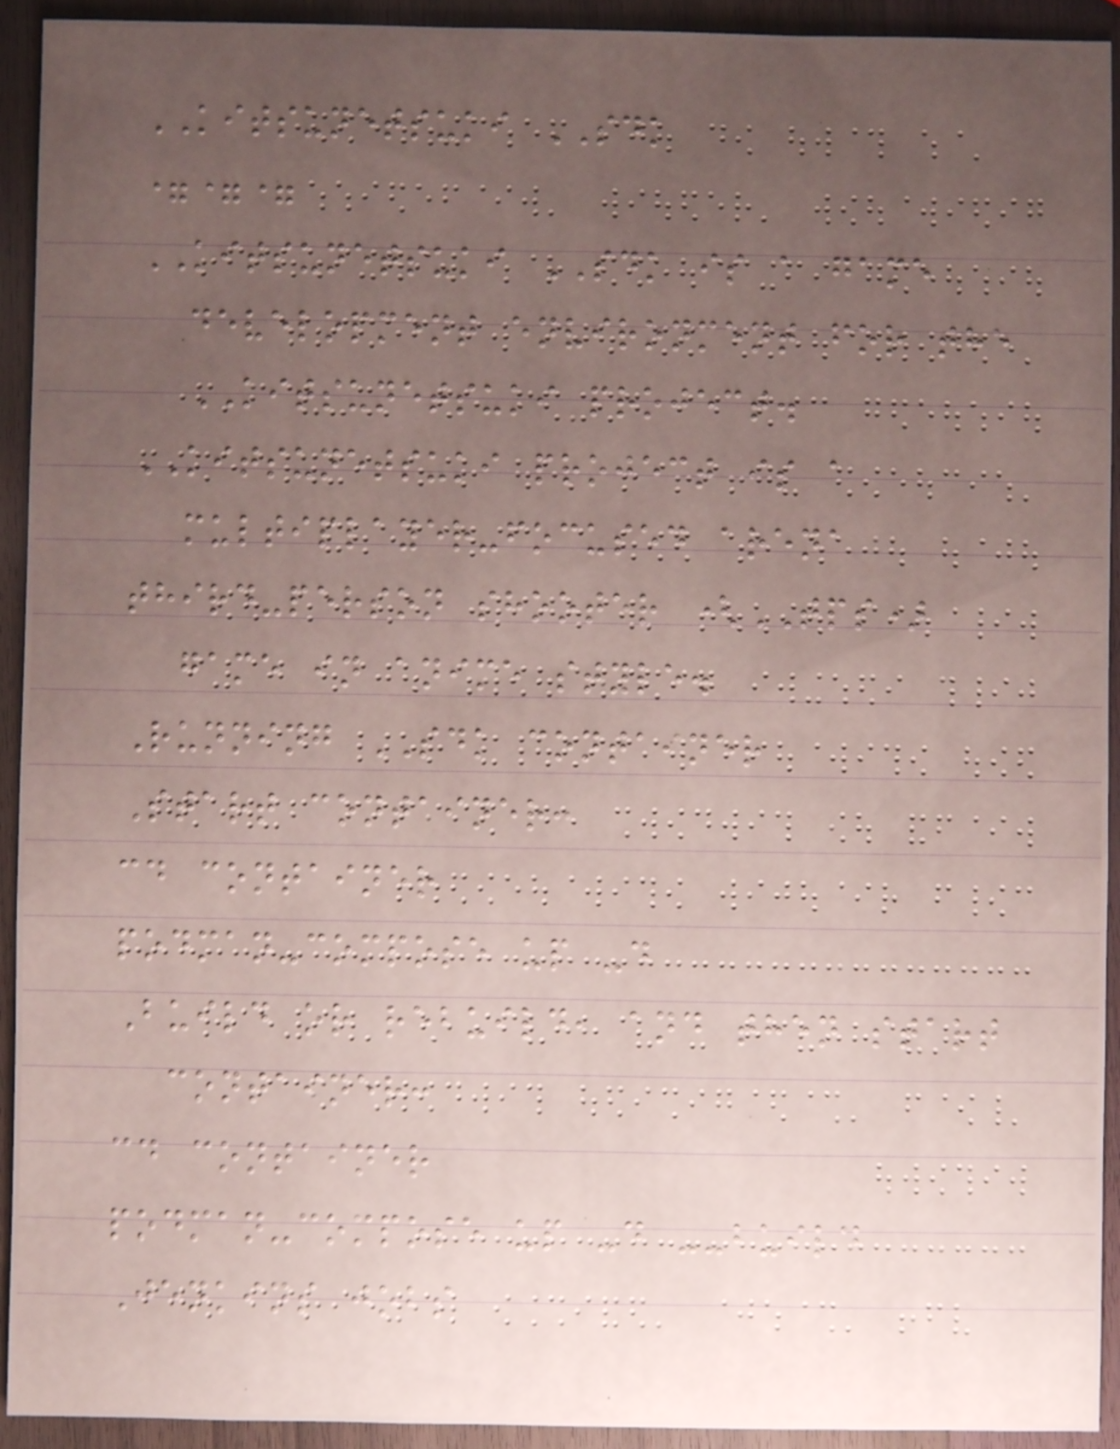KITSUNETSUKI SDK
===
KITSUNETSUKI SDK is a game
development environment for the
KITSUNETSUKI project.
KITSUNETSUKI project is a
multiplayer-focused arena
third-person shooter (TPS)
game in anime style.
Running SDK container
Start container:
cd container
podman-compose up -d
Build or rebuild, and then start
container:
cd container
podman-compose up -d --build
Jenkins jobs
